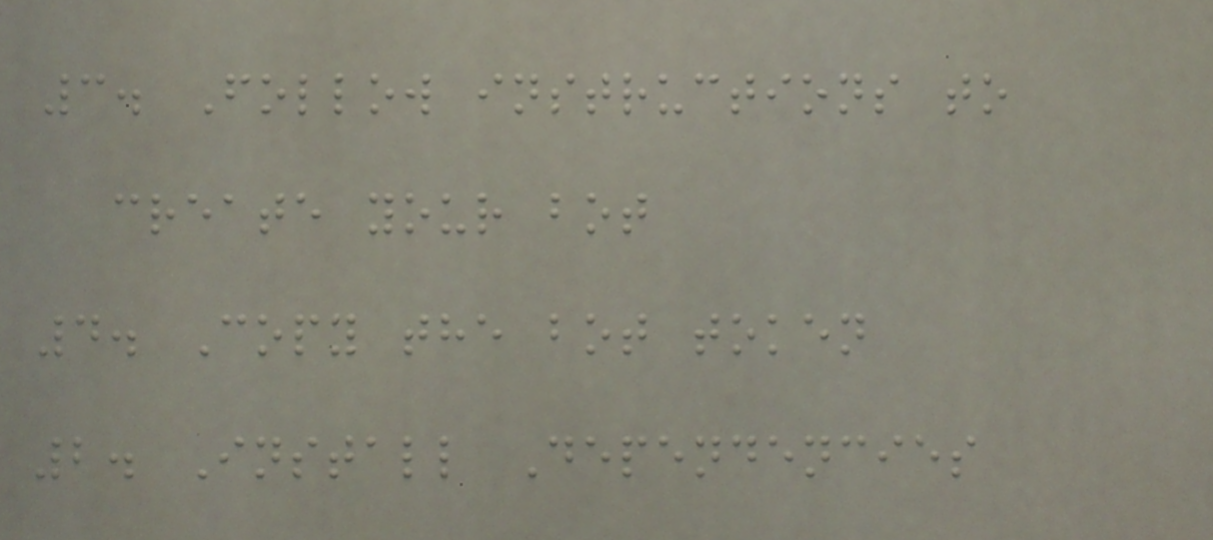3. Follow instructions to
create your bot
4. Copy the bot token
2. Install Dependencies
